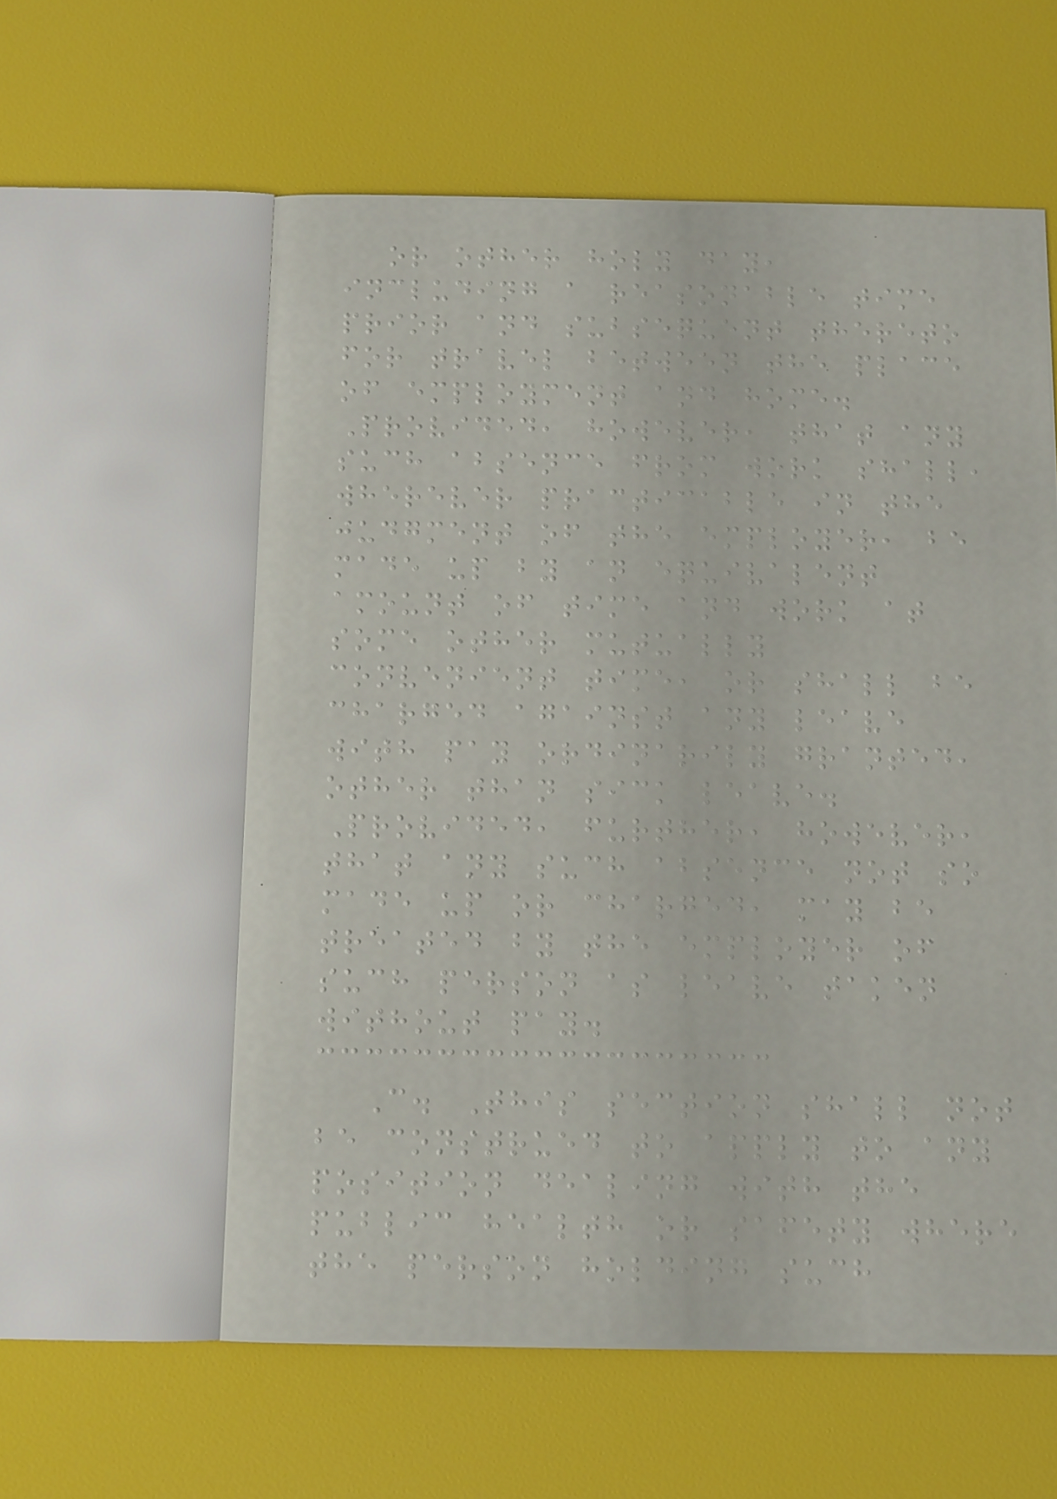or other holy day,
including a reasonable time
prior and subsequent thereto
for travel between the place
of employment and home.
Provided, however, that any
such absence from work shall,
wherever practicable in the
judgment of the employer, be
made up by an equivalent
amount of time and work at
some other mutually
convenient time, or shall be
charged against any leave
with pay ordinarily granted,
other than sick leave.
Provided, further, however,
that any such absence not so
made up or charged, may be
treated by the employer of
such person as leave taken
without pay.
C. This section shall not
be construed to apply to any
position dealing with the
public health or safety where
the person holding such
